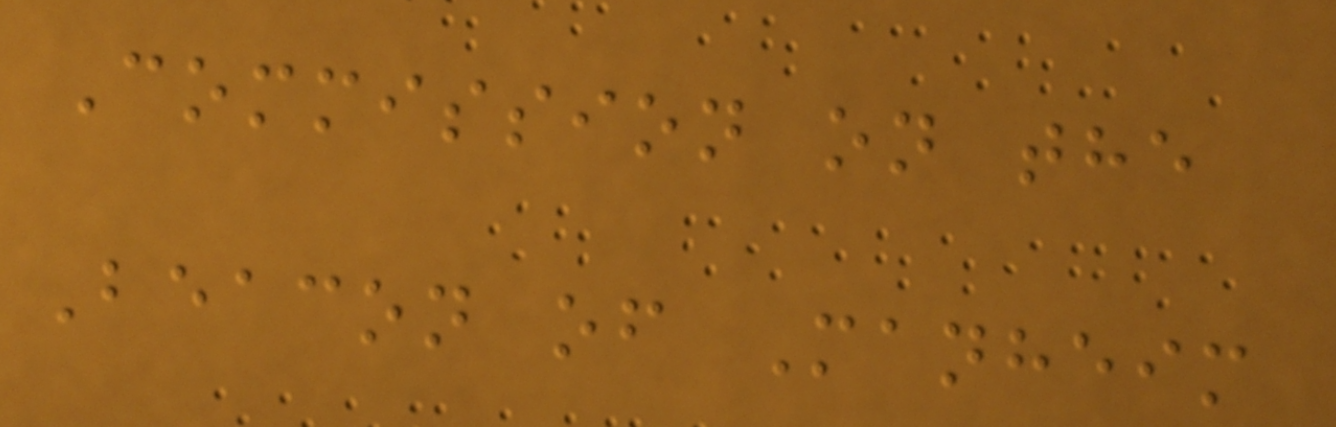Commission on the
Beacon of Manheim
